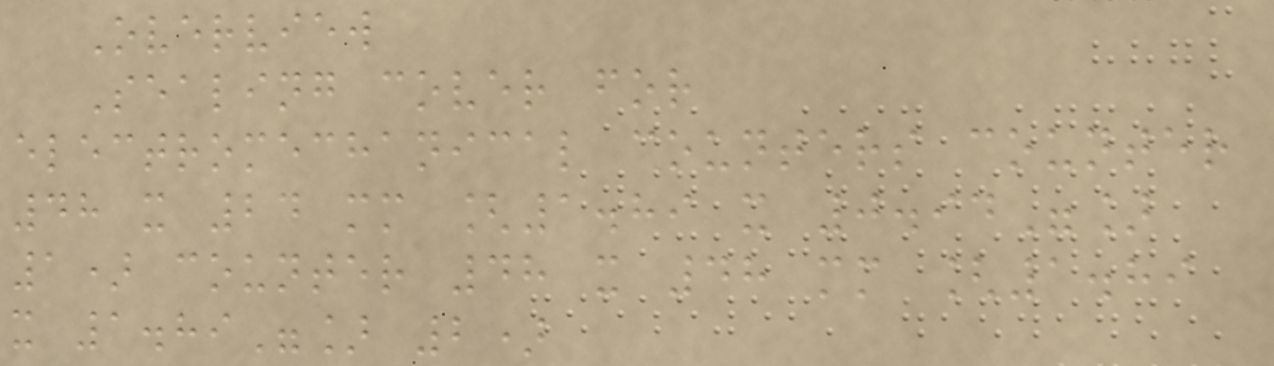Overview
Sealing cover for
electromechanical counters counter
48 x 24 mm [1.89 x 0.94"]
1) counter 48 x 48 mm [1.89
x 1.89"] 2)
